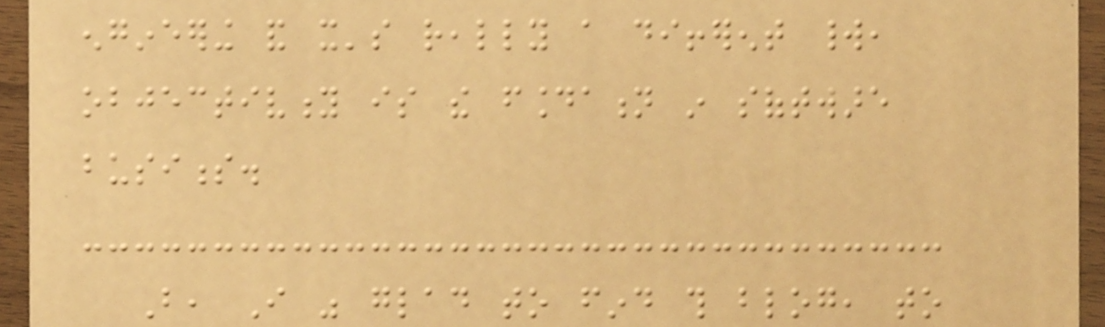engineering and it's really a different world,
objectivity is the foundation in software
business.
But, I was glad to find this blog, to
